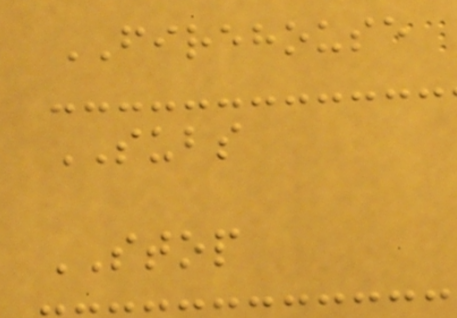FIREHOUSE
SUBS
STOP
